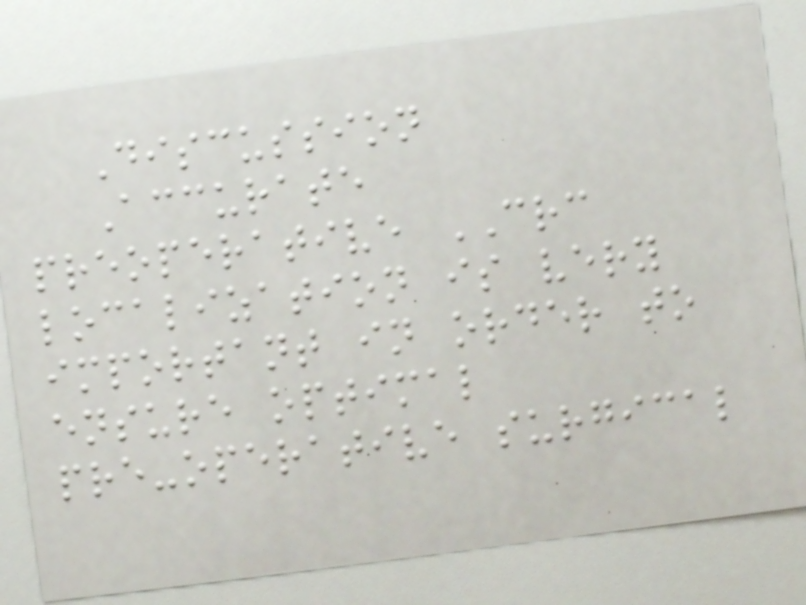Discussion
Accurate
preoperative CRC
localization is very
important in order to
ensure optimal
pre-operative surgical
